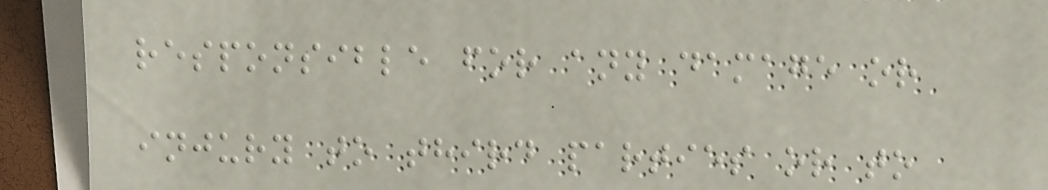responsible for any damage or
injury to third parties or to
